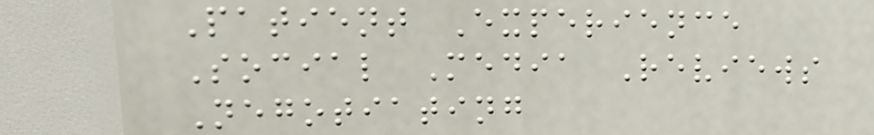Patient Experience
Social Media Reviews
Negotiating
